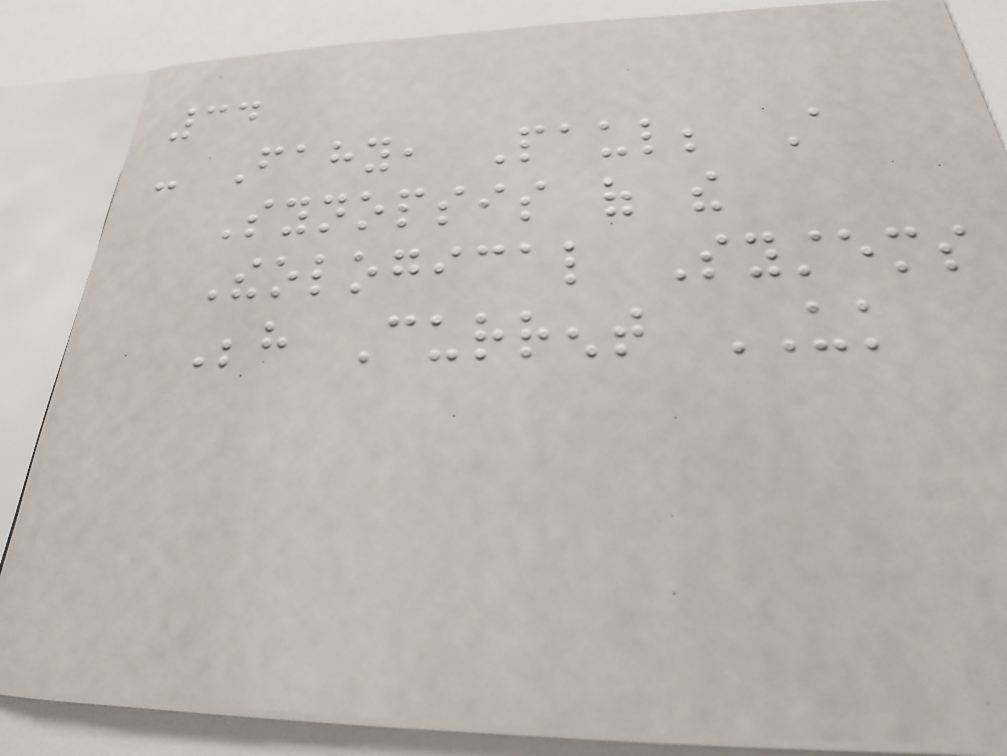34
- Fahy, Paul; A
Synopsis of the
Theological Systems
Behind Current UK
